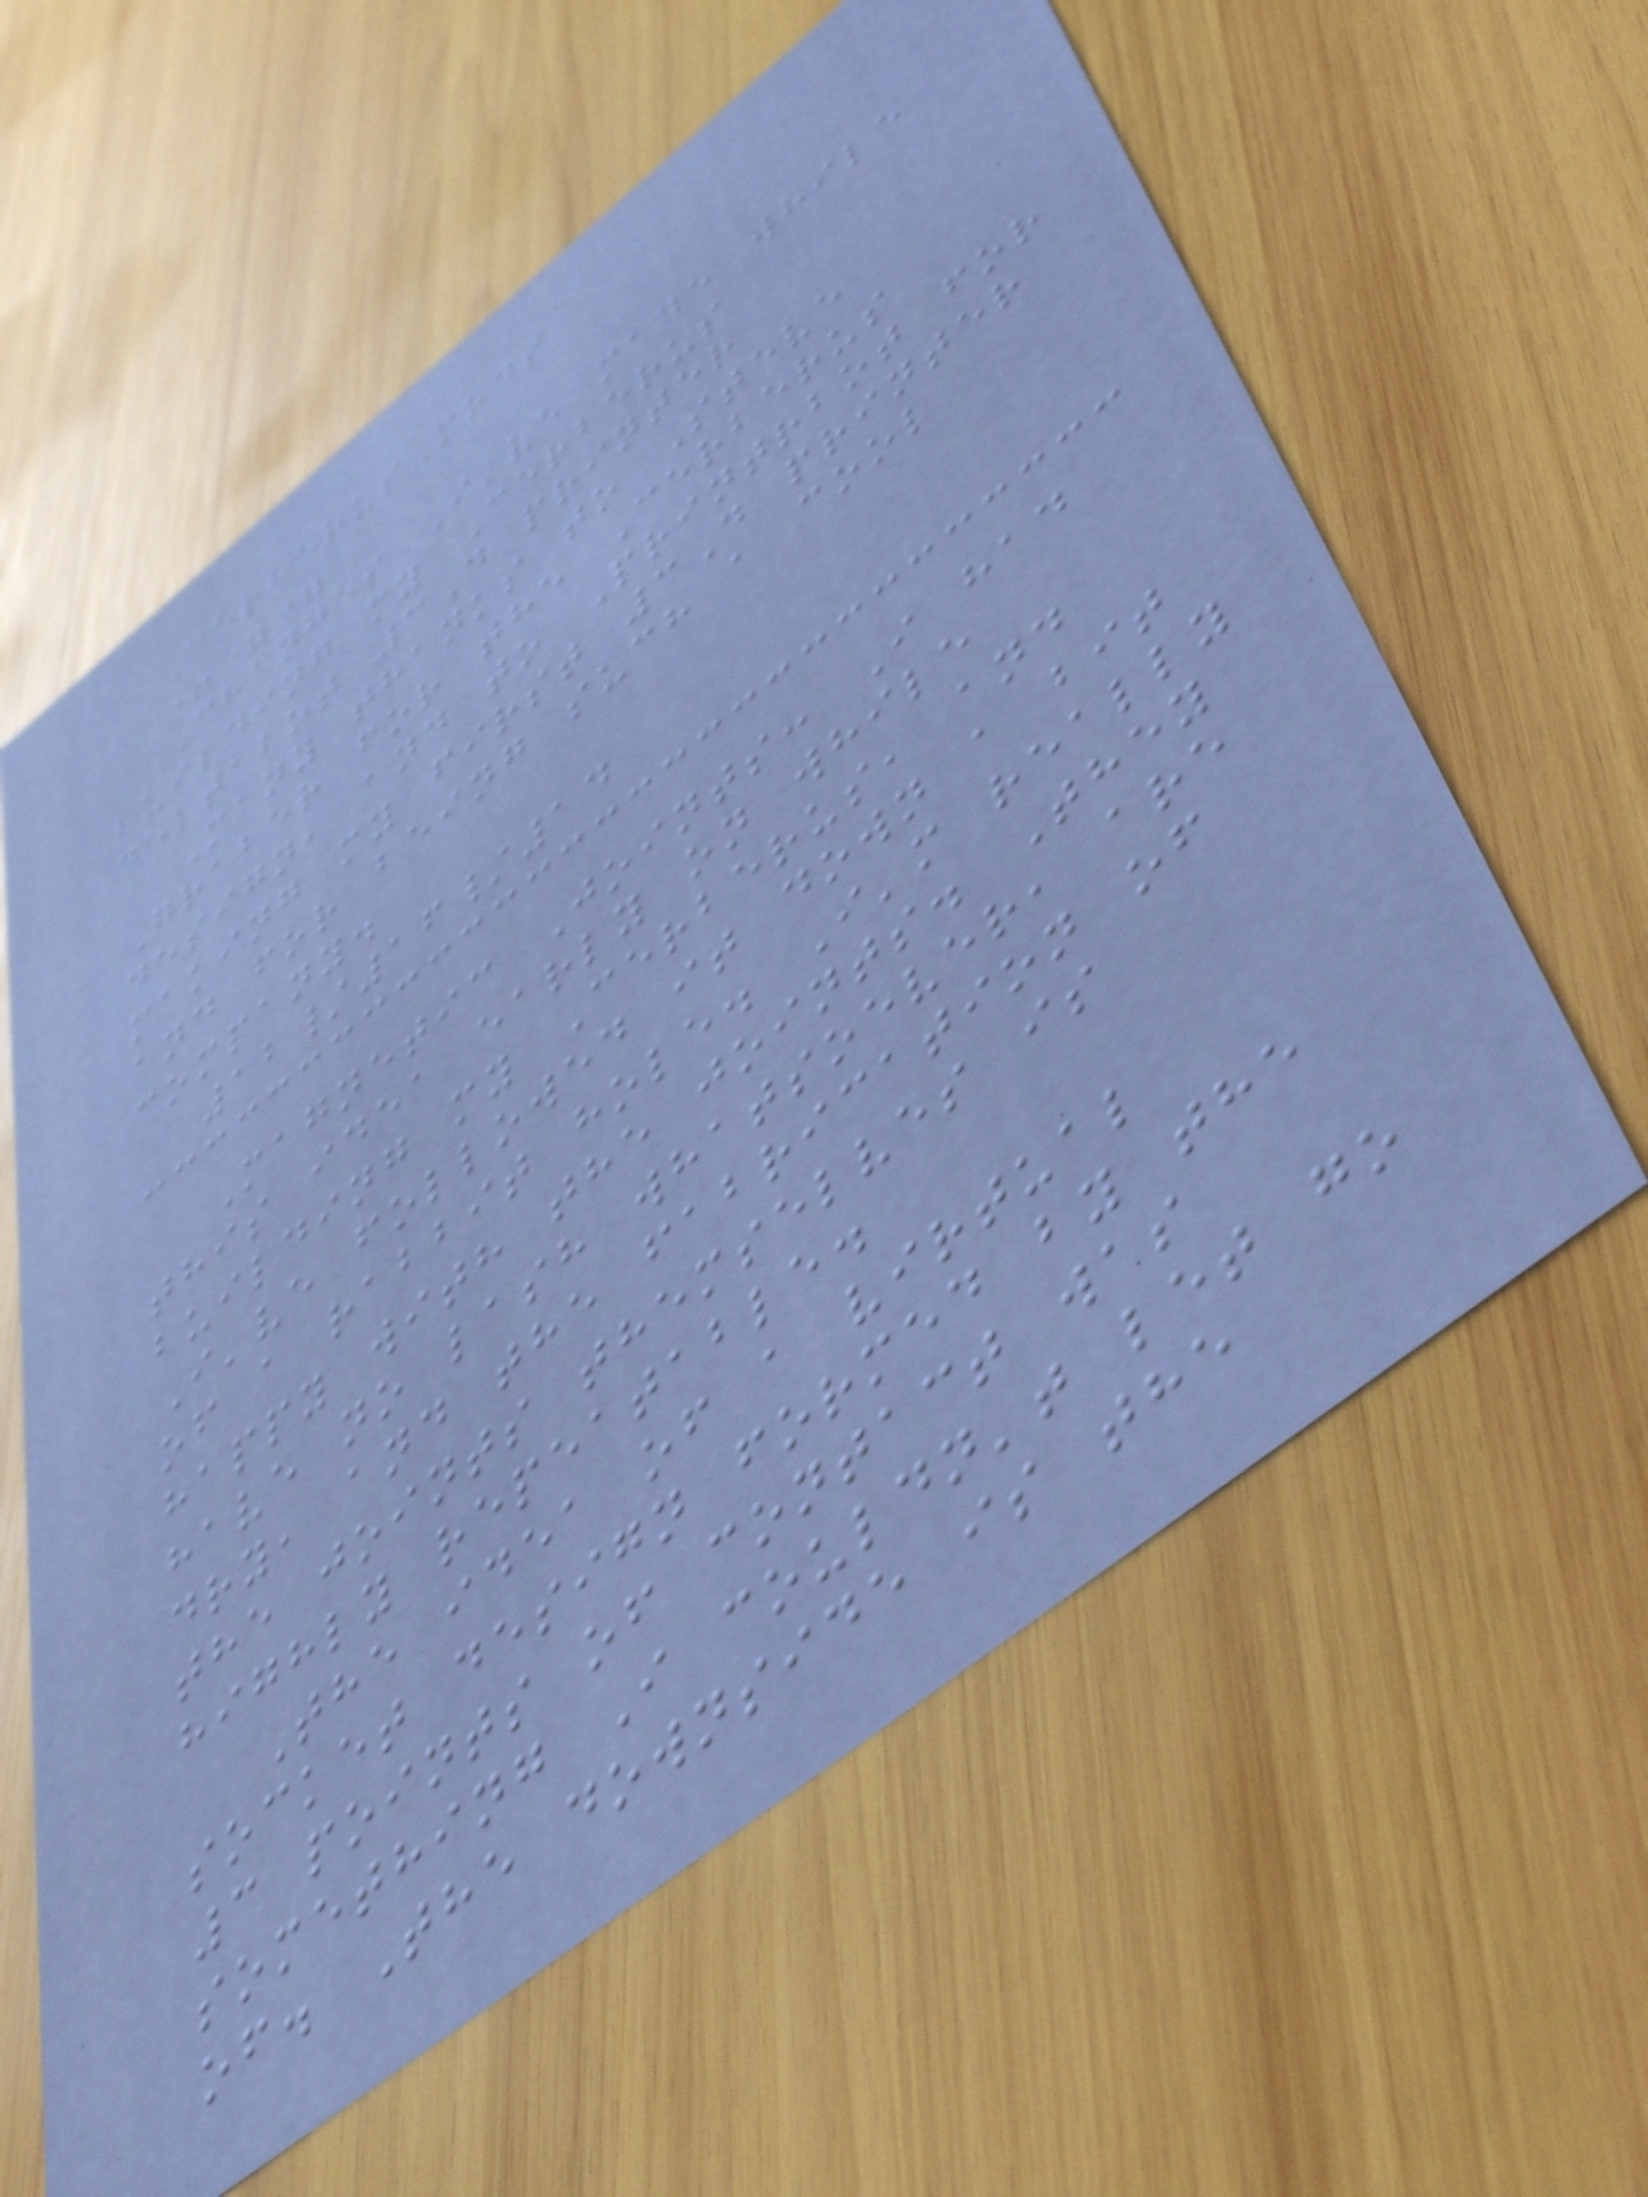CerberusMods
===
Changes I've made while
building my Cerberus
deltabot 3D printer
Many thanks to Steve
Graber for the Cerberus
design, and to Printrbot for
making my first 3D printer
and for being such a cool
company.
12/16/14
Magnetic Joints: I had
this idea early on while
building my Cerberus, and
I've followed it down a bit
of a rabbit hole. I'm really
happy with the joints. They
have no lash whatsoever, are
dry, and the fabrication of
the joints themselves is
highly repeatable.
The idea of a virtual
socket design formed by the
3 points of contact was
something I couldn't let go
of. The downside is the
